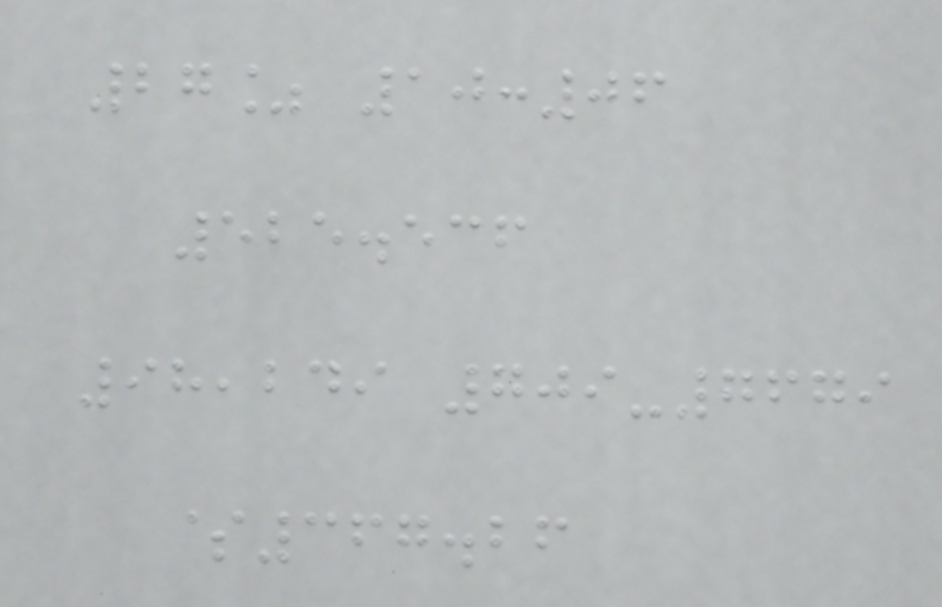27% 10:06
525.536
98,249 709-7679
$367.26
